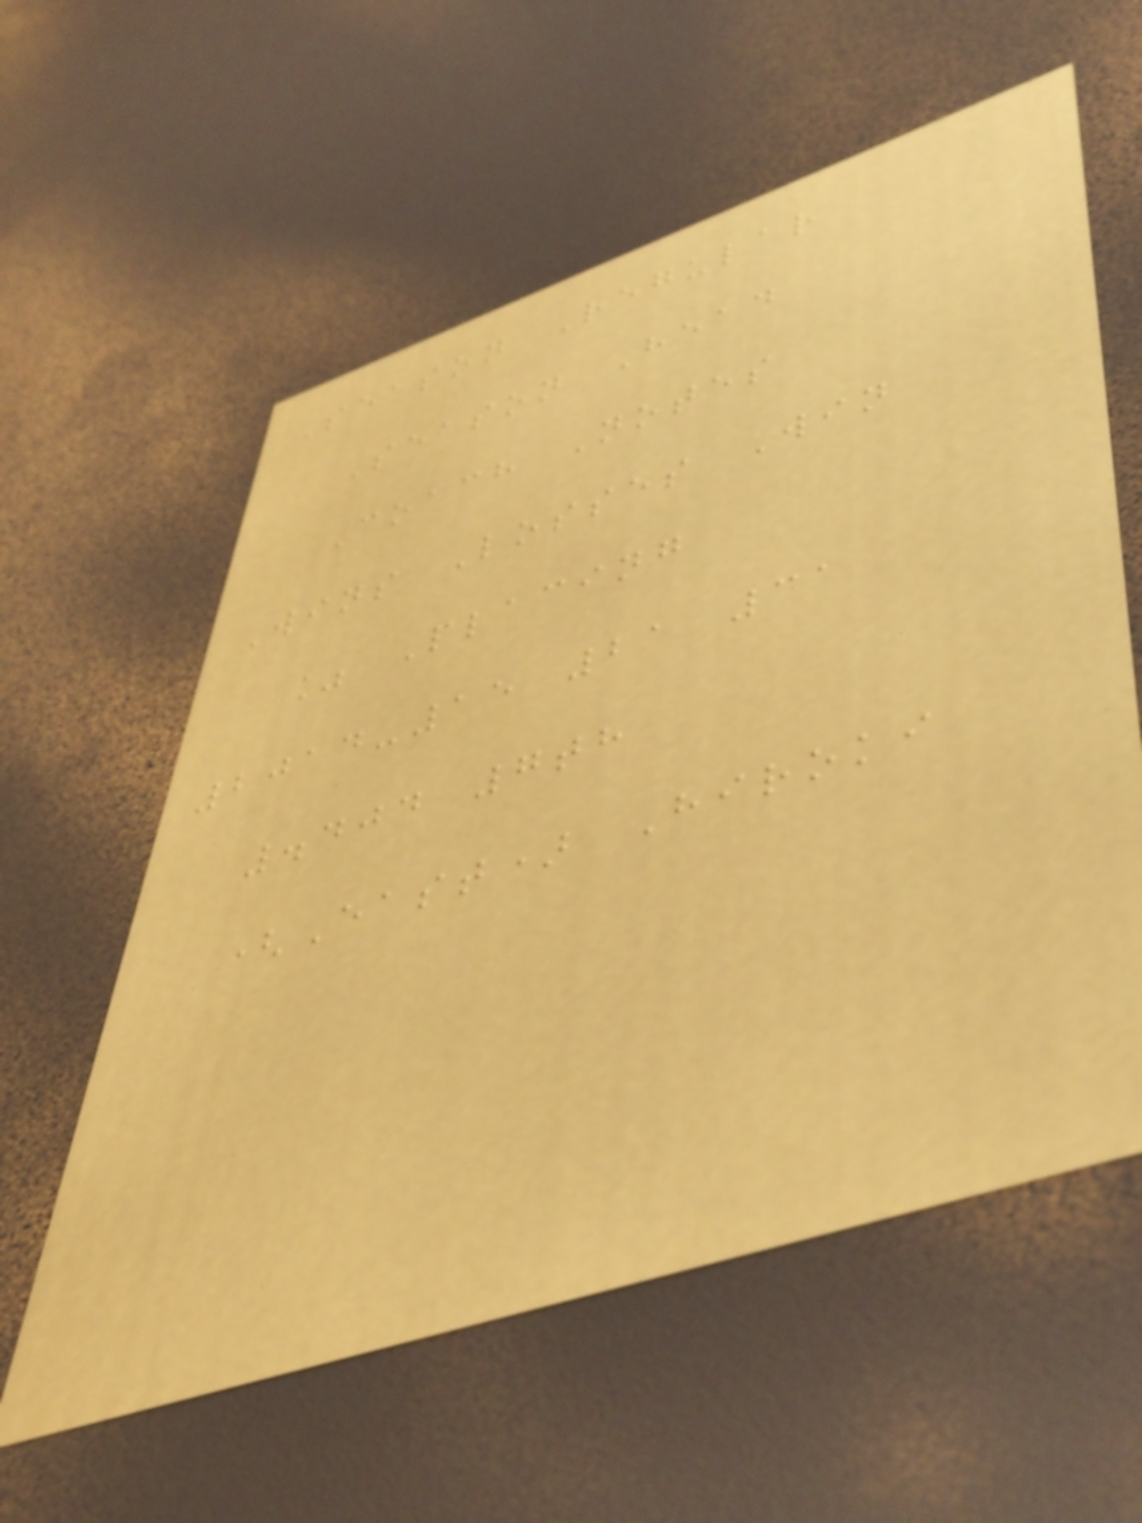Season Regular
Season Head
Coach Notes
Wins Losses Win
% Placing
2014-15 21 31
.404 7th
(East) Hiroki
